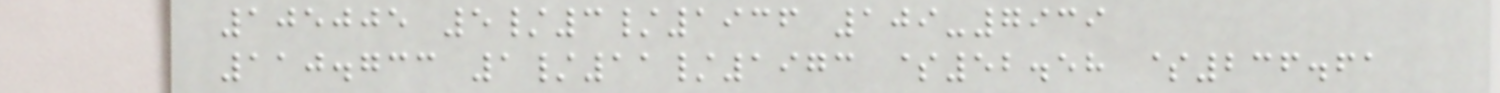105005 5/3/1936 109-7939
110.733 1/11/1973 $52.58 $236.61
